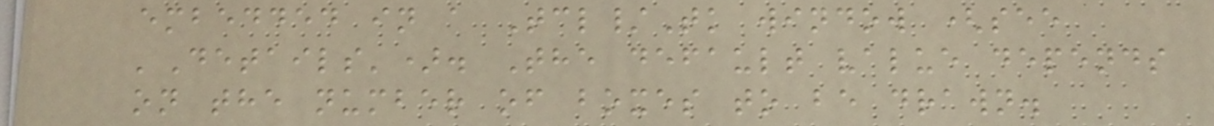embedded in a Tcl/Tk window (see
'Details'). The default value depends
on the number of boxes to be drawn.
